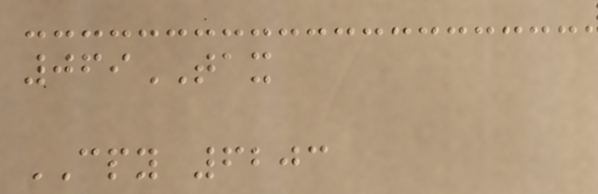069TAX
CPY 6203
